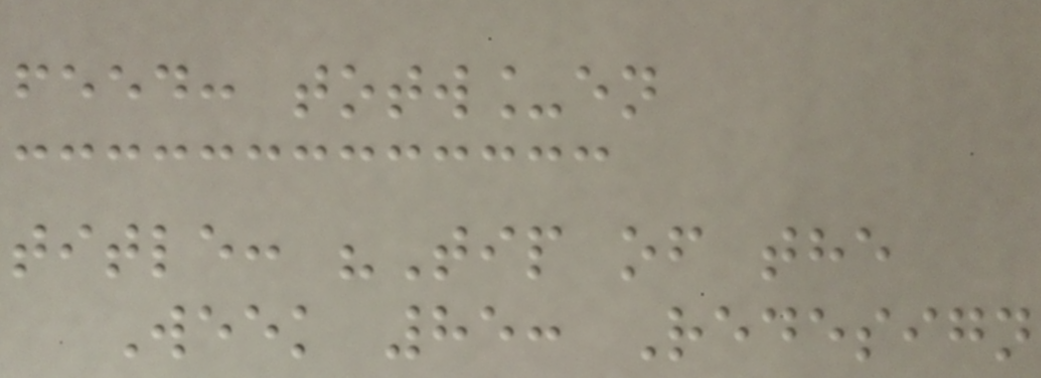feed: totw_en
title: "Tip of the
Week 85: Redesign
